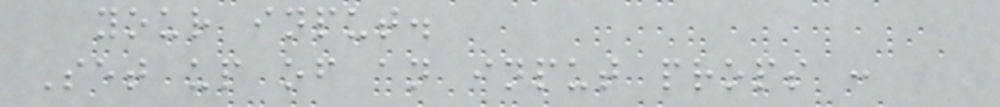your input.
Set up of an input props :
